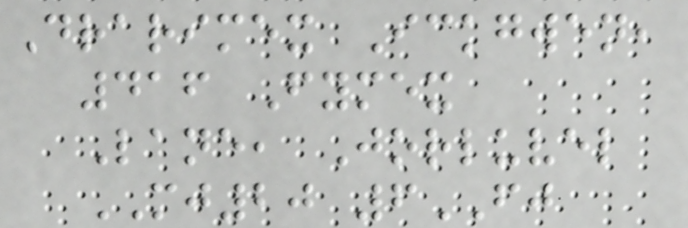Drarimex Ickgwen,
416 Fymex
Lane, Jorluvel
MJ20 6FJ
